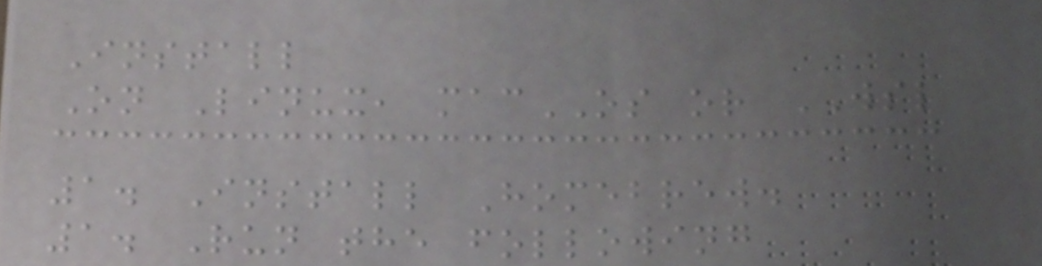Install
On Linux, macOS or WSL
1. Install Homebrew.
1. Run the following
